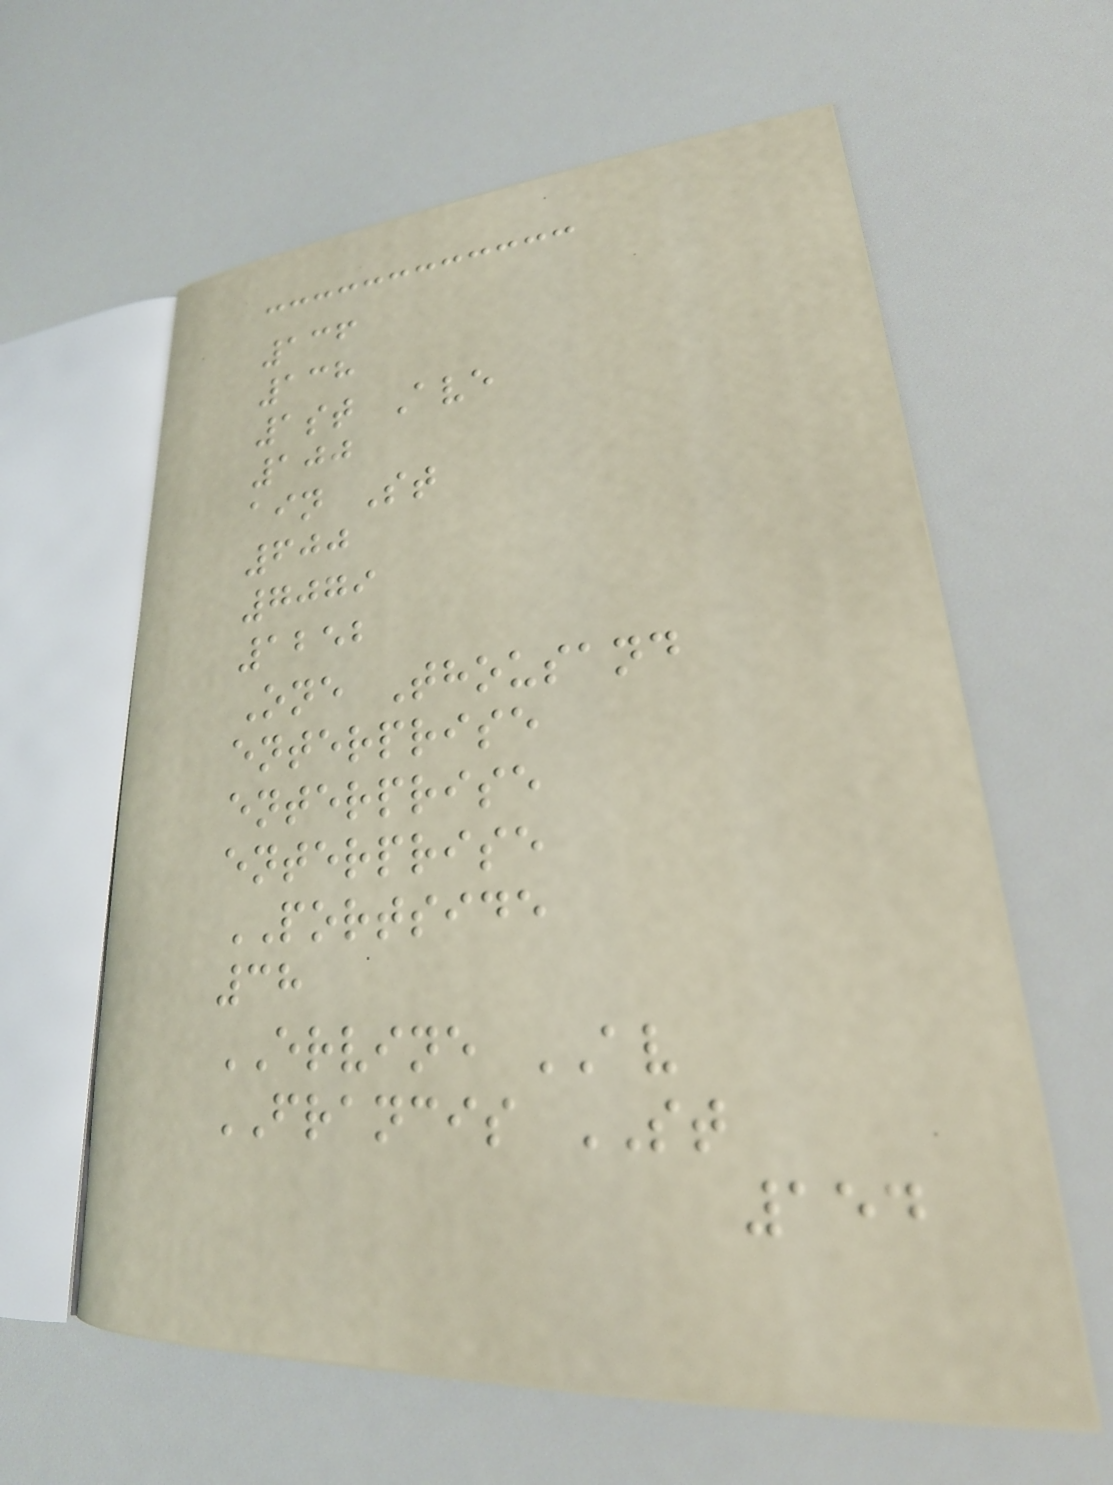136
138
1st Ave
100
ain St
600
7079
1252
One Thousand
enterprise
enterprise
enterprise
PORTSIDE
38
ERVINE AV
FRANCIS ST
154
